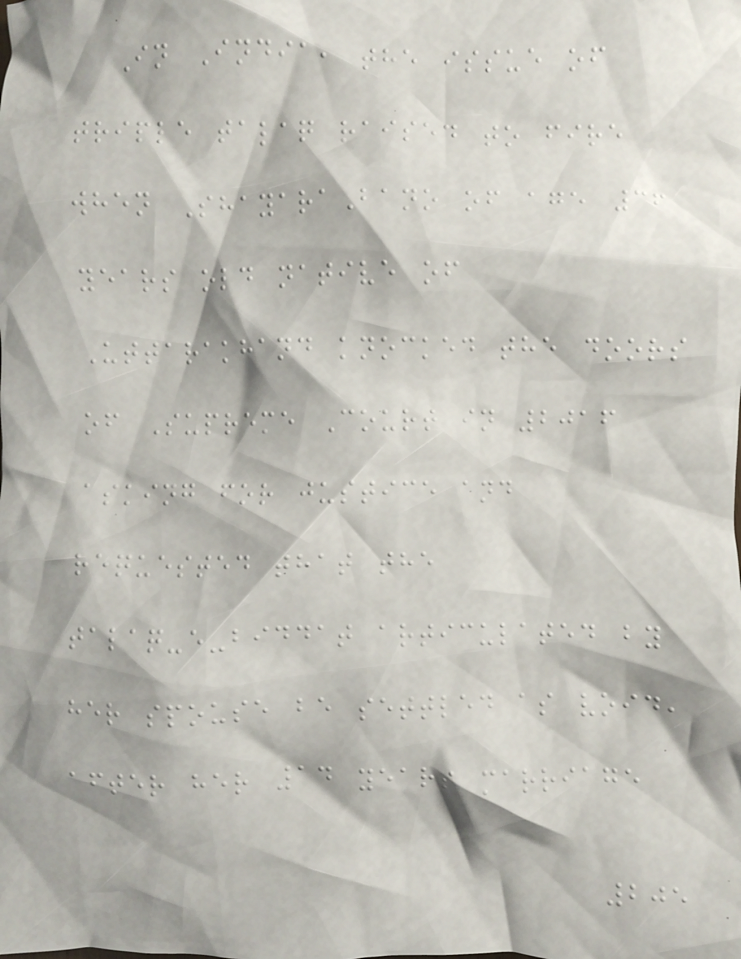In India, the issue of
triple talaq raised to fire
when ShayaraBano of age 36
years old native of
Uttarakhand knocked the doors
of Supreme Court in 2016
asking for justice and
requested that the
talaq-e-biddat articulated by
her spouse be settled as void,
after her 14 years marriage
205
